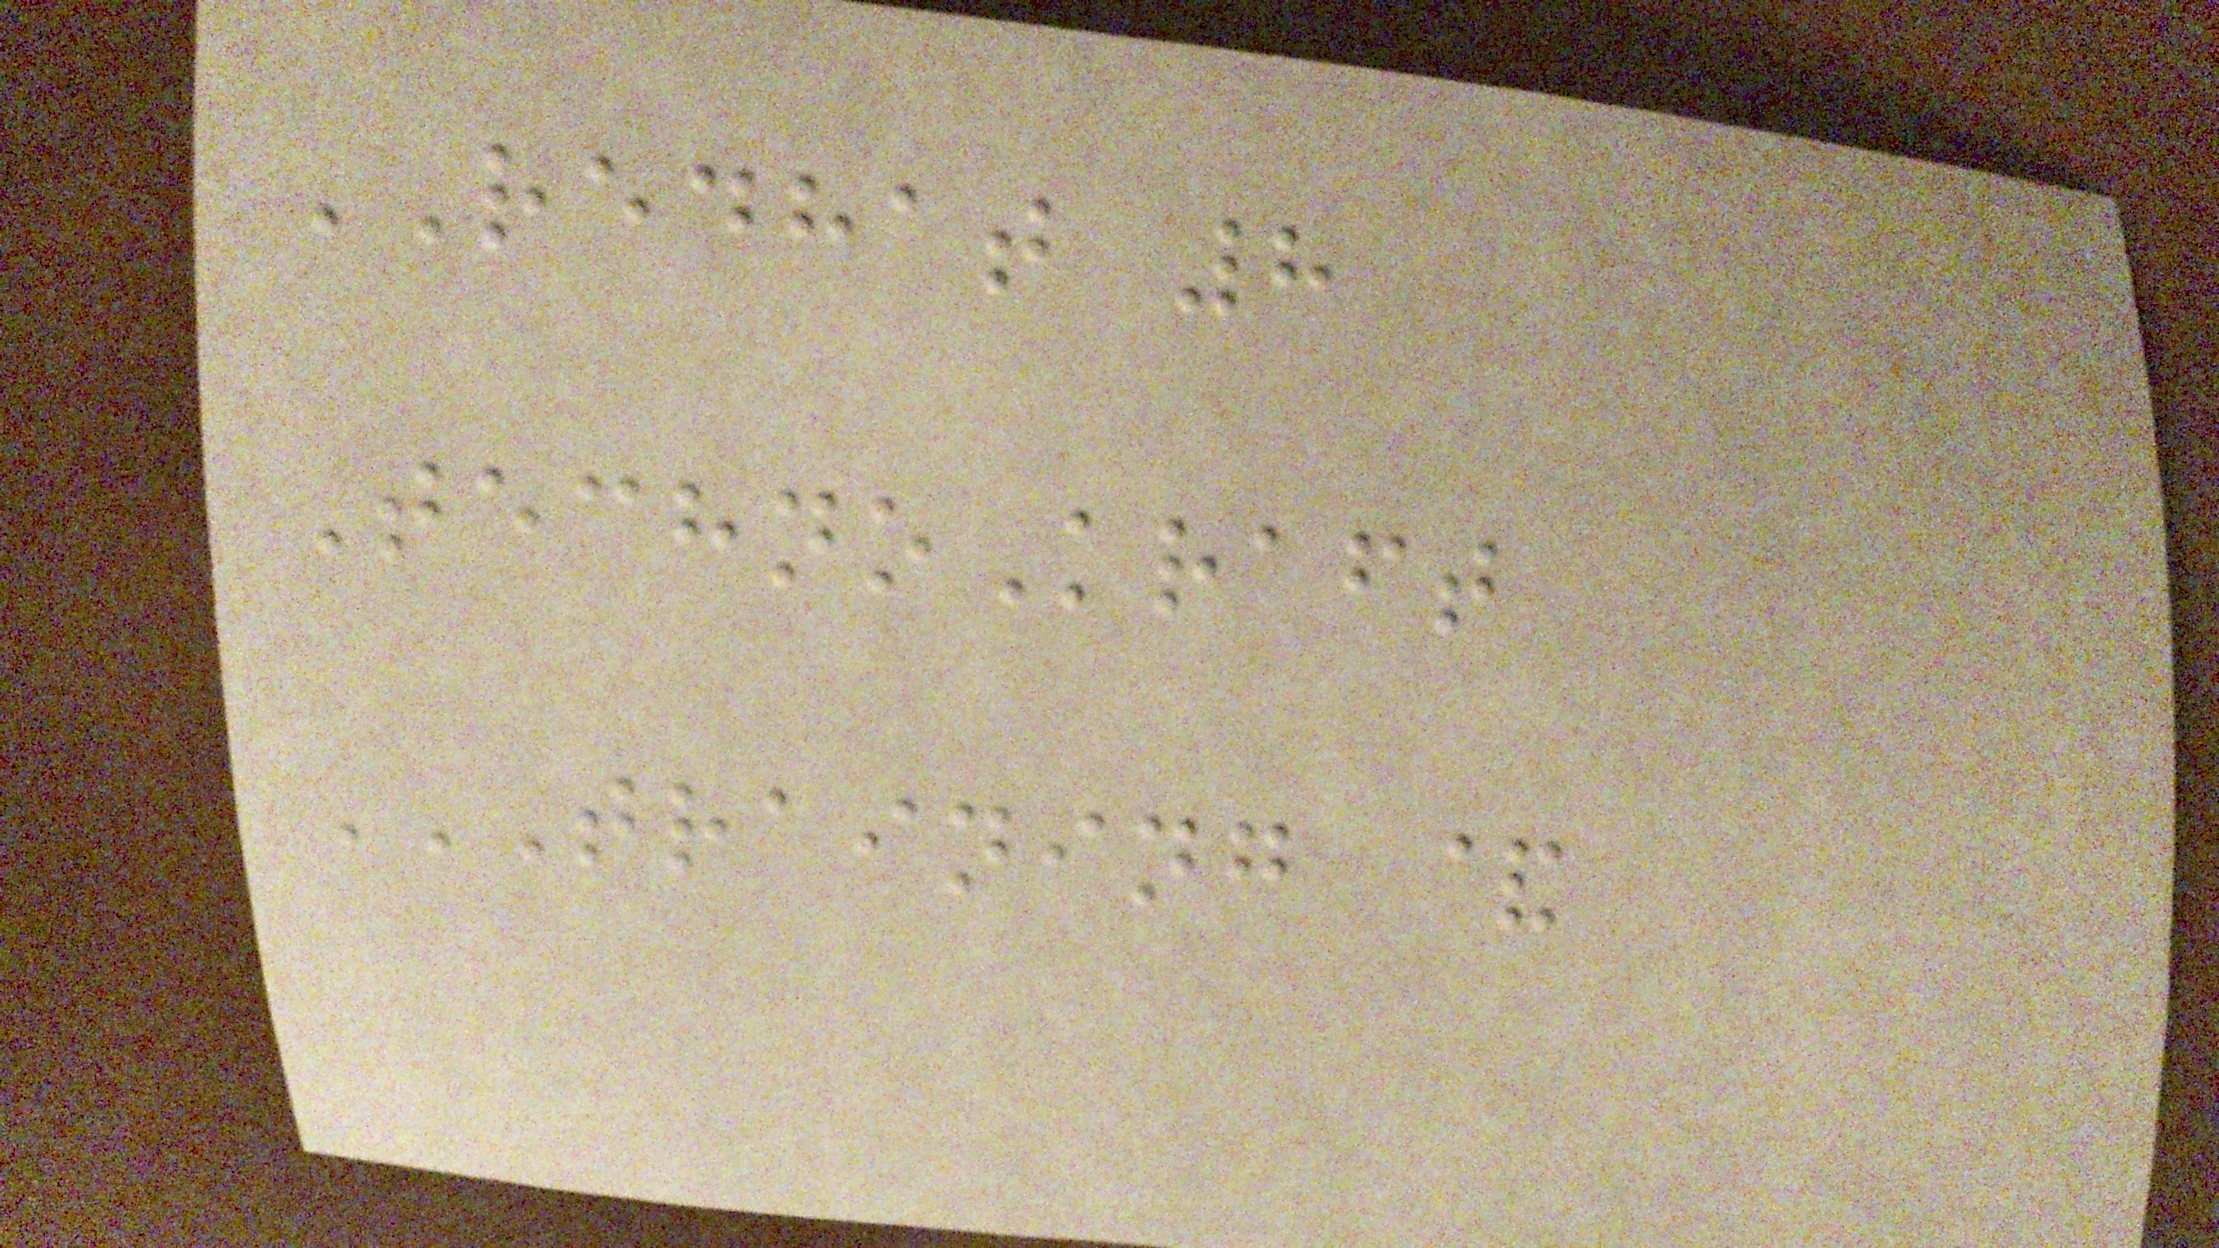REDHAT 8
TechnoKraft
TRAINING &
